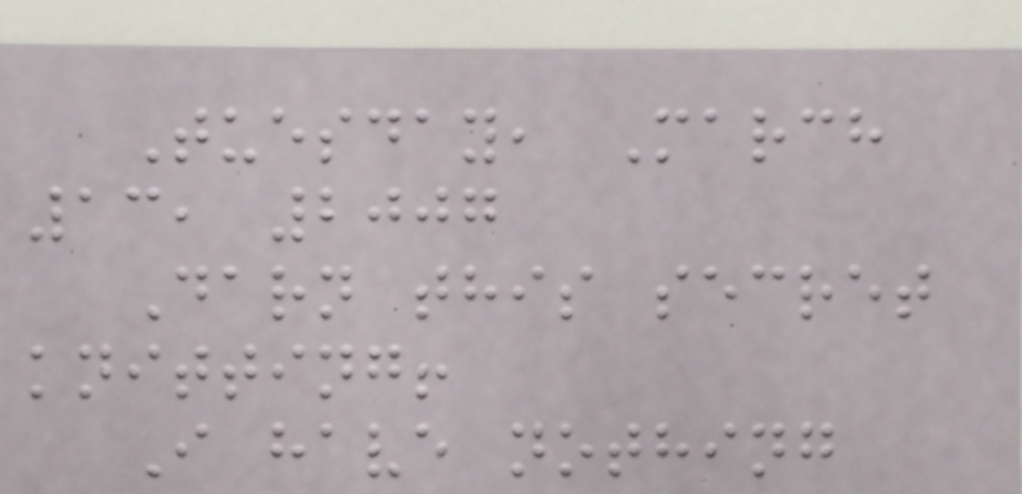Tuesday, March
13, 2007
Darn this secret
knitting!
I have nothing
